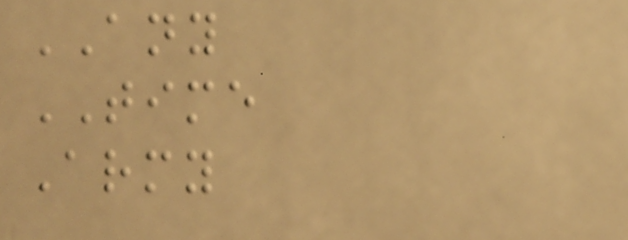ANY
TIME
Army
